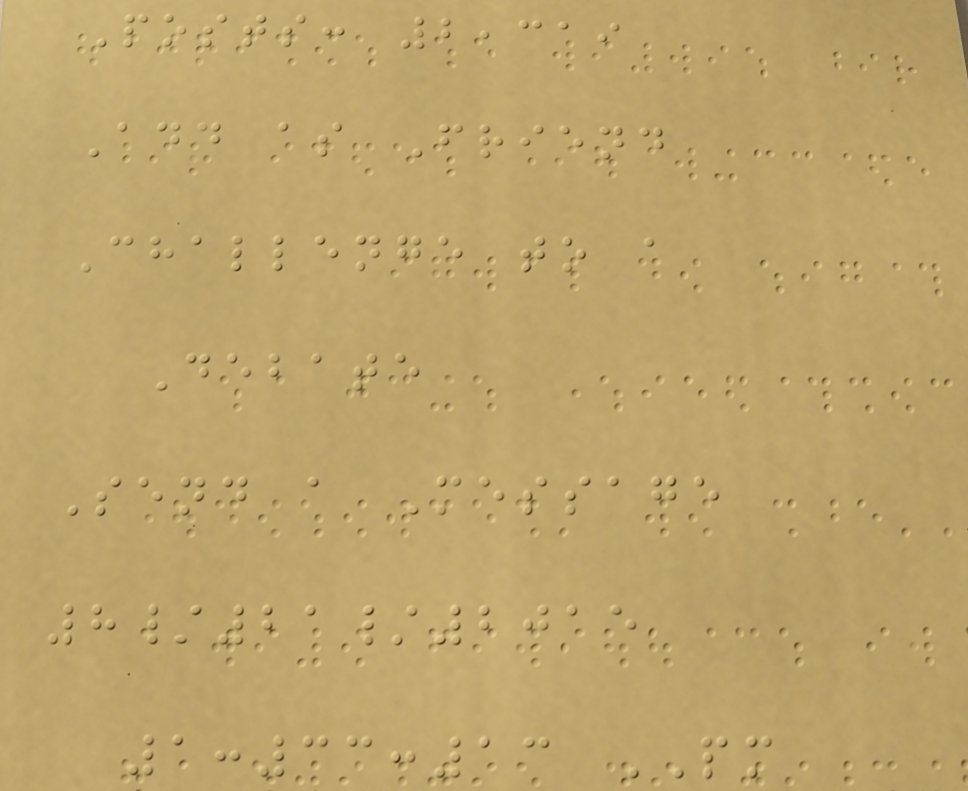Posts: 2,319
Add as Friend
Challenge to a
Debate
Send a Message
8/21/2015
1:33:13 PM
